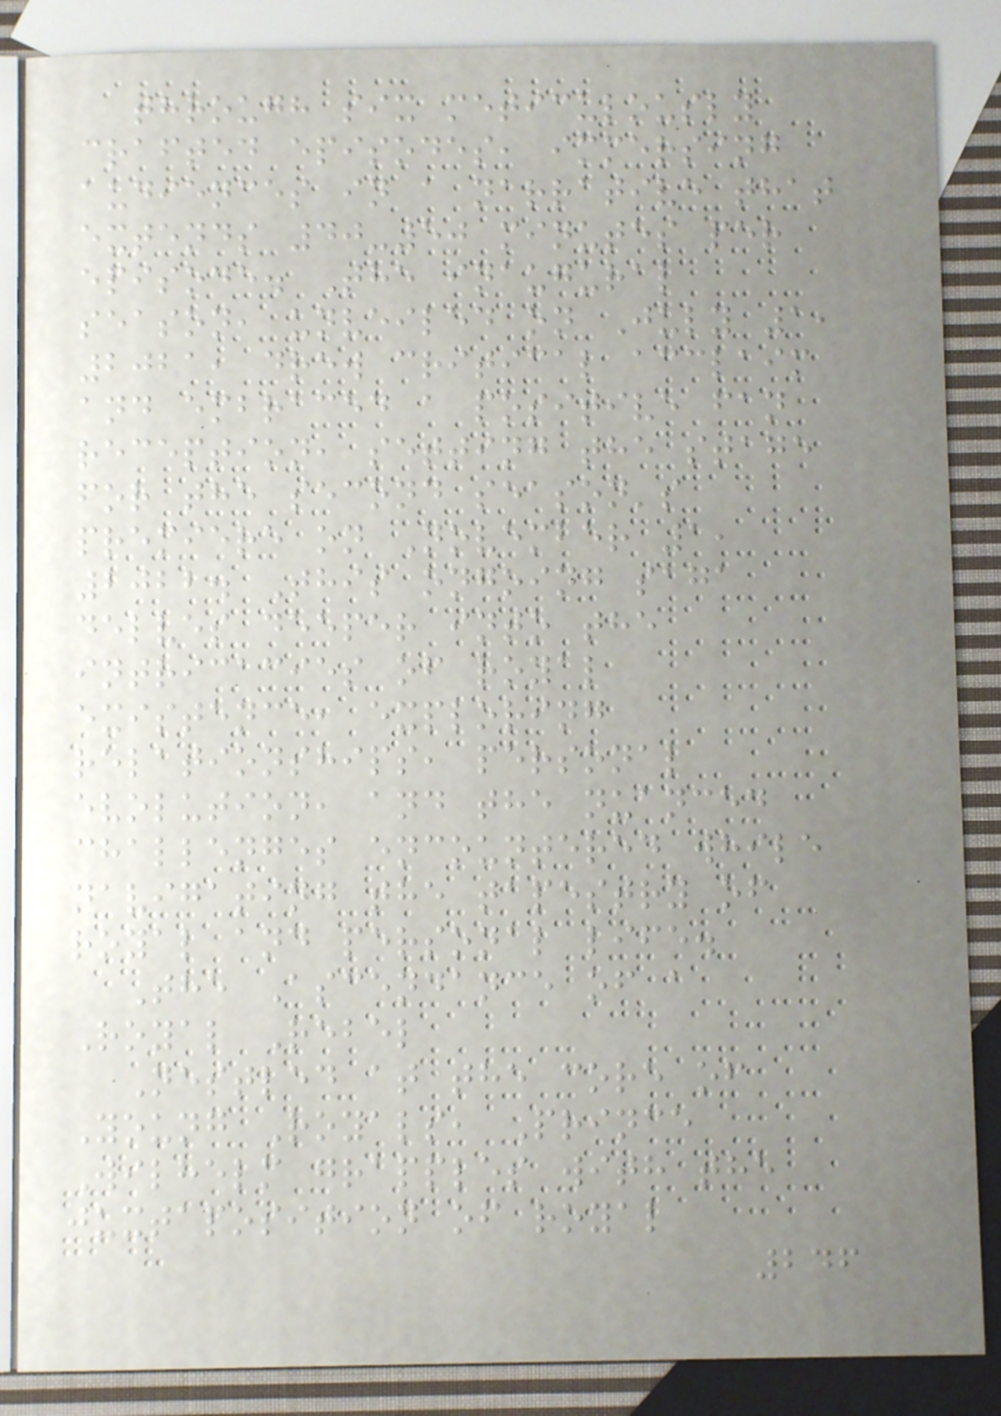through six meticulously
crafted episodes, immersing
audiences in a narrative that
extends 40-50 minutes per
episode. The inaugural
season, unveiled on July 1,
2021, drew critical acclaim
and embraced a positive fan
reception, setting the stage
for the second season's
premiere on November 1,
2022. This ongoing saga
delves deeper into the
intricacies of royal
existence, exploring
relationships, personal
evolution, and the nuanced
challenges encountered while
navigating the tapestry of
royal and personal life.
The Ascendance of a
Royal Rebel
Nestled at the core of
Young Royals, Prince
Wilhelm grapples with the
juxtaposition of royal
246
